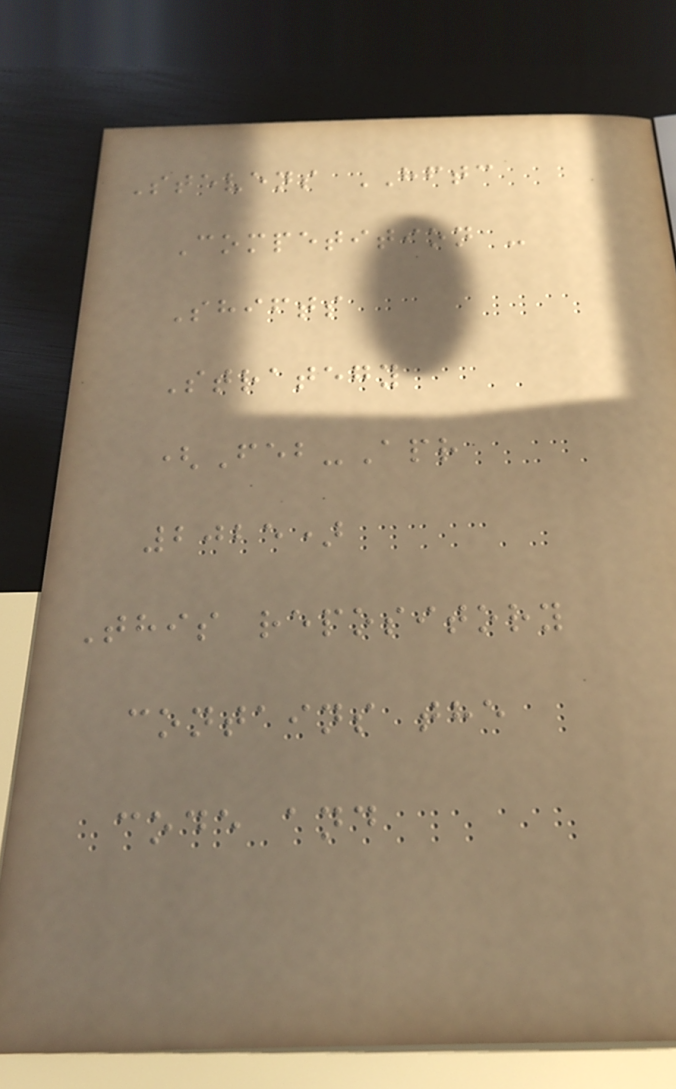Stevens HFTC
Competition -
Shifts
Strategy
(Feb-Apr
2025)
This repository
contains the
code and
